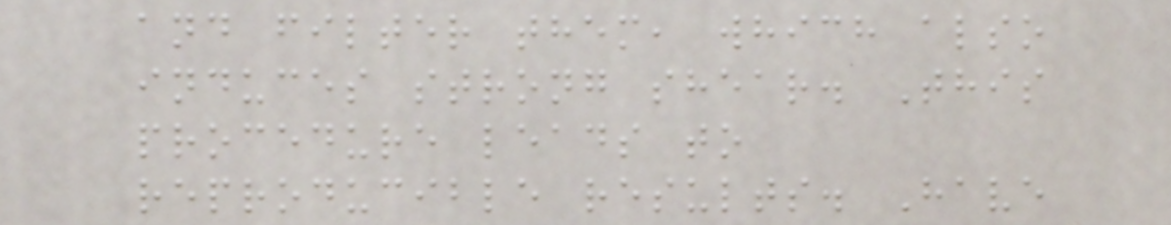and filter them, which also
induces strong shear. This
procedure leads to
reproducible results. Have
